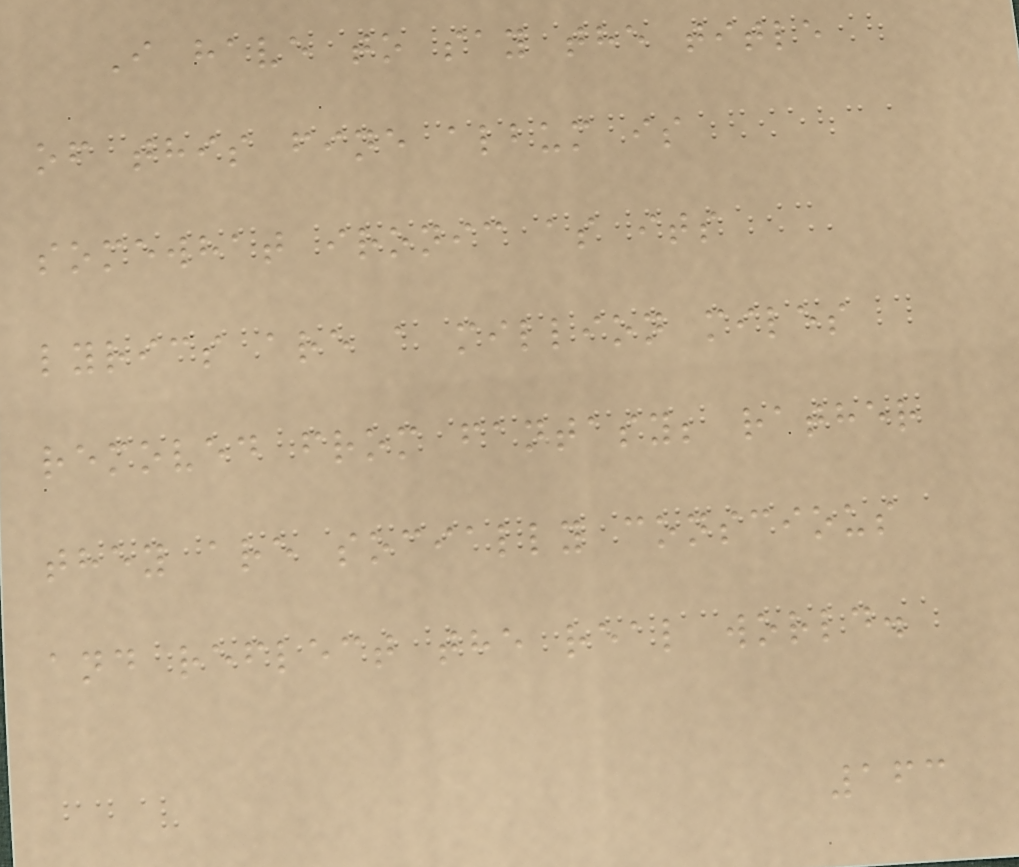I have to say the title
of this fine album is
somewhat ironic as its
lyrics are a million miles
removed from fantasy; rather
they are socially conscious
and reflect the real world.
163
